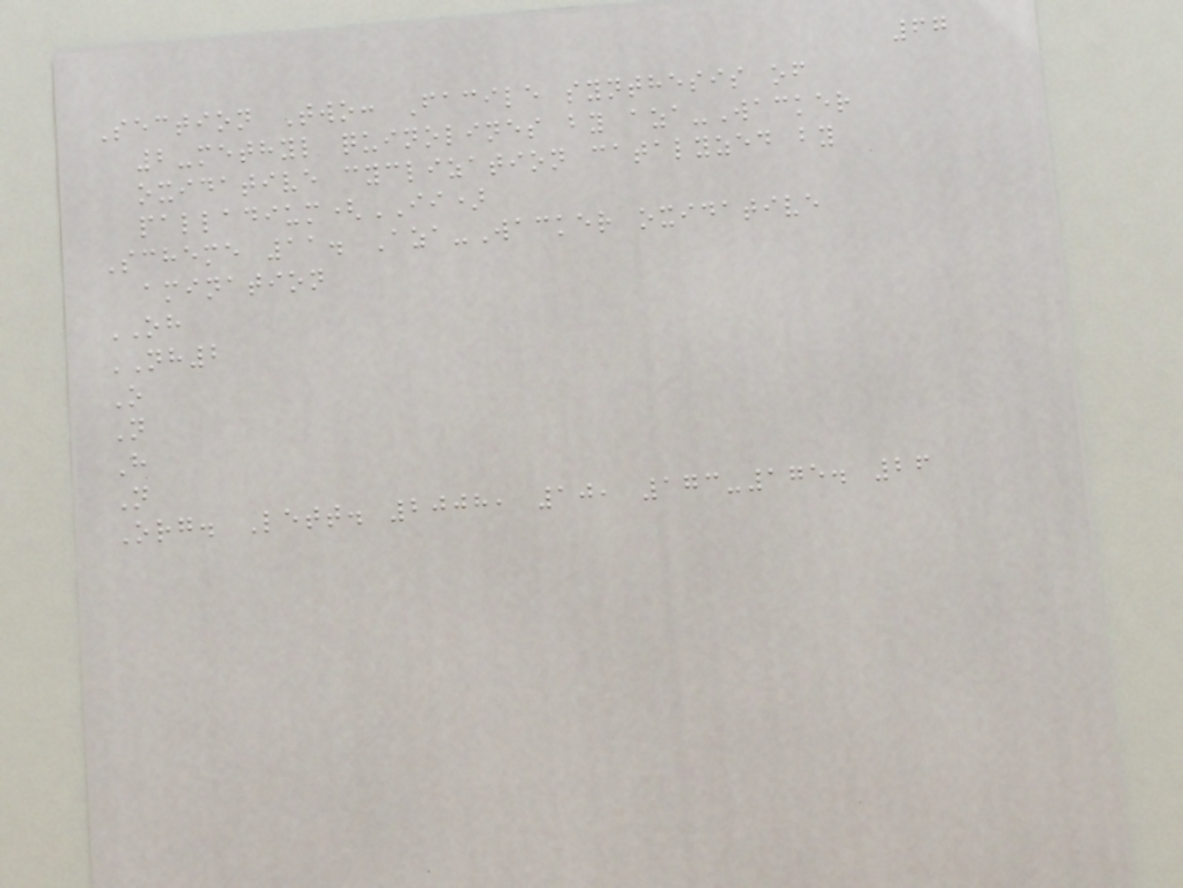67
Section Two: Facile synthesis of
2-methyl quinolines by aza-Wacker
oxidative cyclization catalyzed by
palladium(II)
Scheme 11. Aza-Wacker oxidative
amination
OH
NH2
O
N
H
N
Org. Lett. 2008, 10, 173-175. 26
